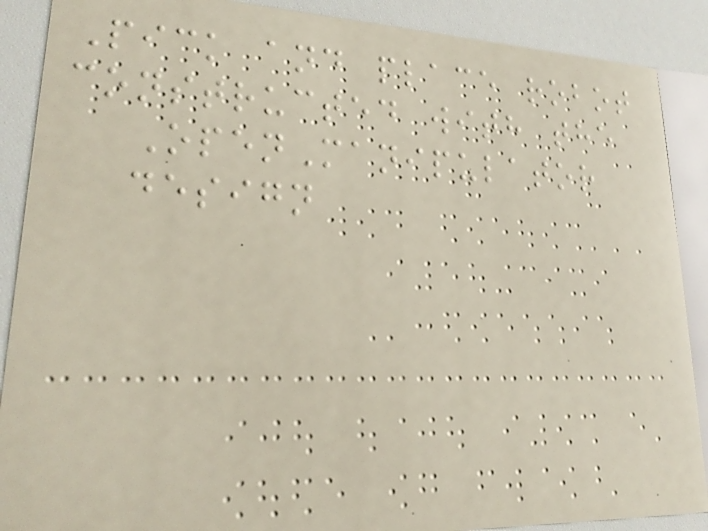Pick and place robot
constructed with the
OpenManipulator
design
